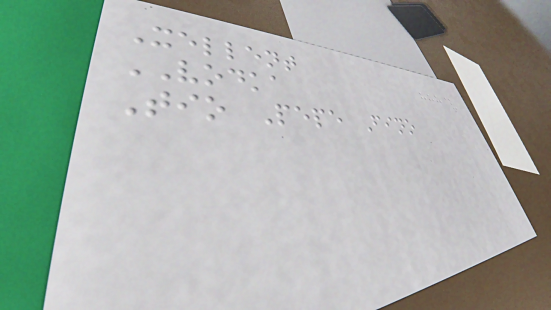Xellent
VODKA
Tio Pepe Fino
